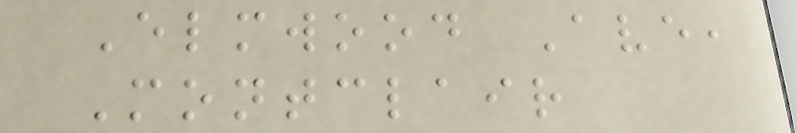Elmwood Ave,
Montclair
